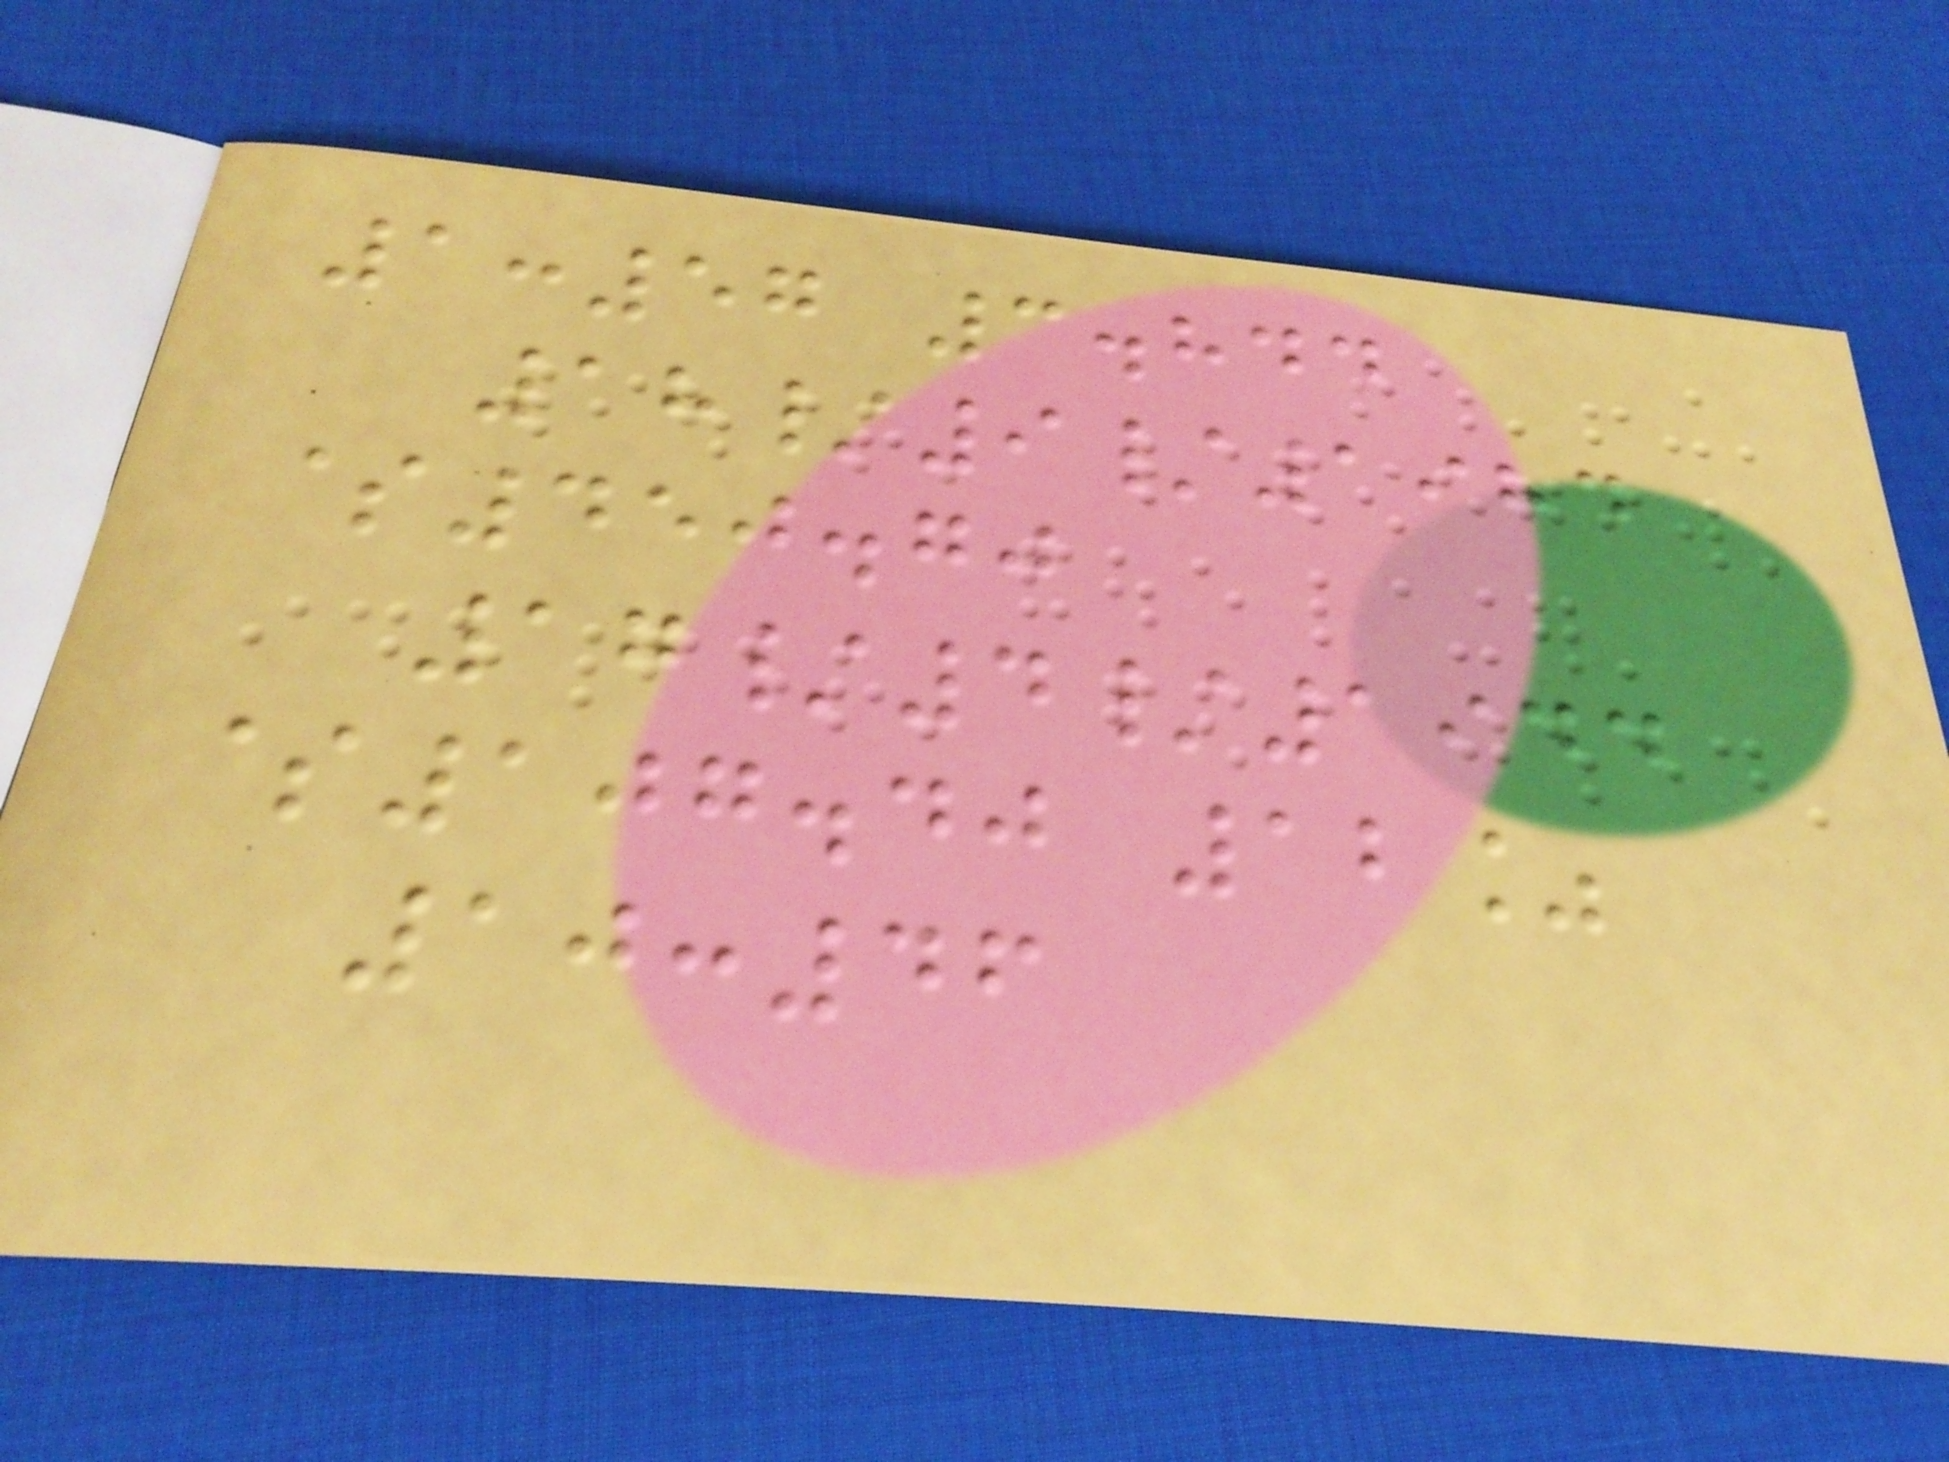1:57 3.844
18/9/1984
$450.70
17/4/1944
$107.40 12%
10:46
